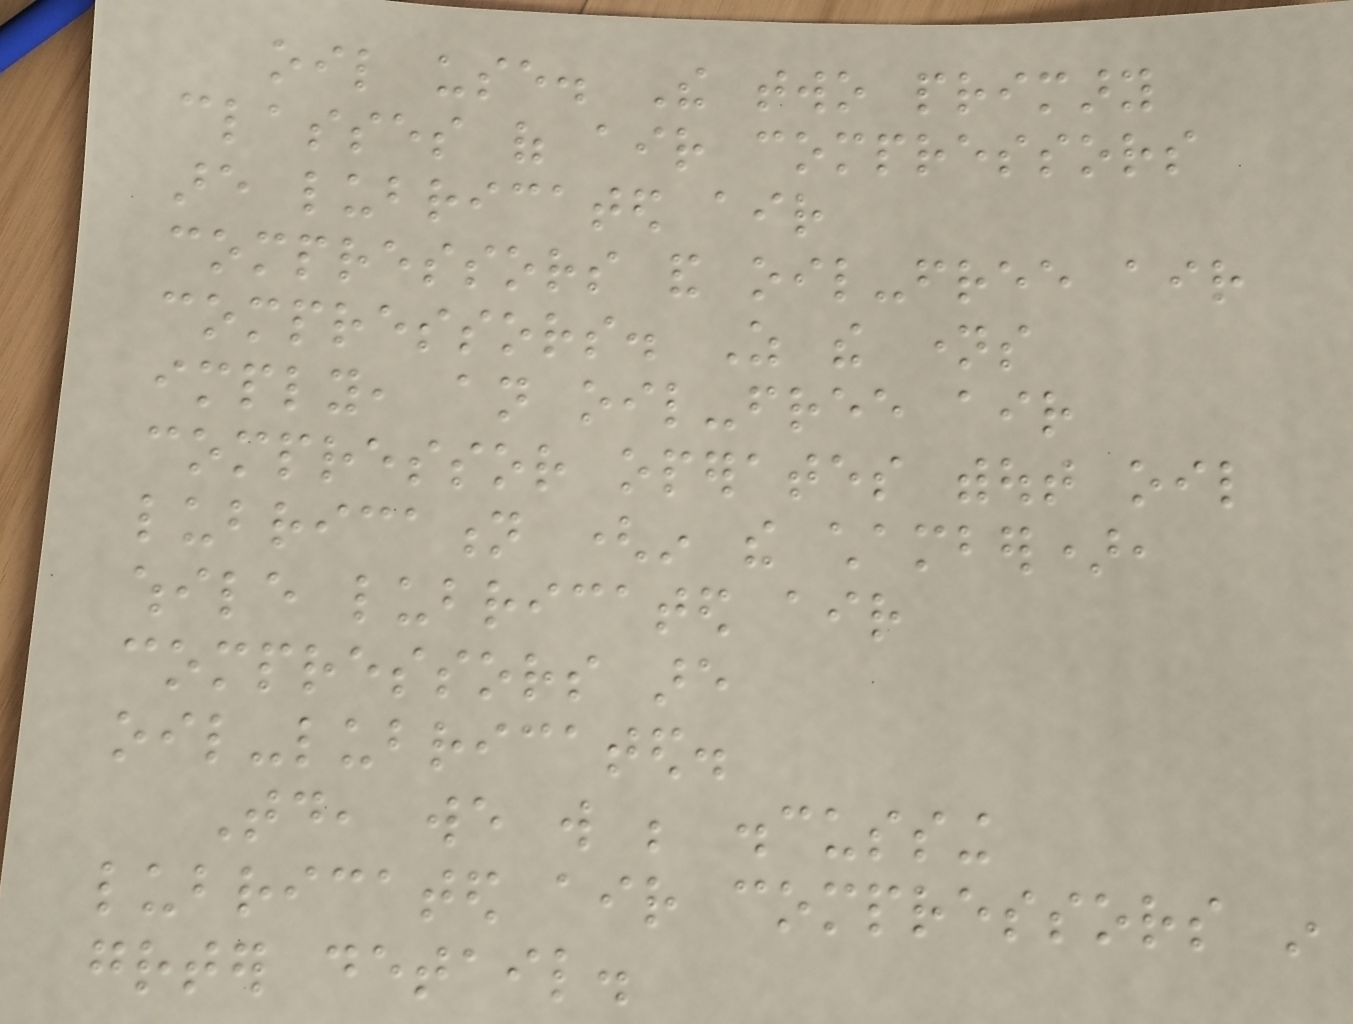oil use. The two primary
classes of air compressors
are lubricated air
compressors and oil-free air
compressors. As the names
imply, an oil-free air
compressor operates without oil
lubrication (in the chamber),
while lubricated air
compressors are
oil-lubricated.
Today, we will be discussing
lubricated air compressors in
greater detail.
